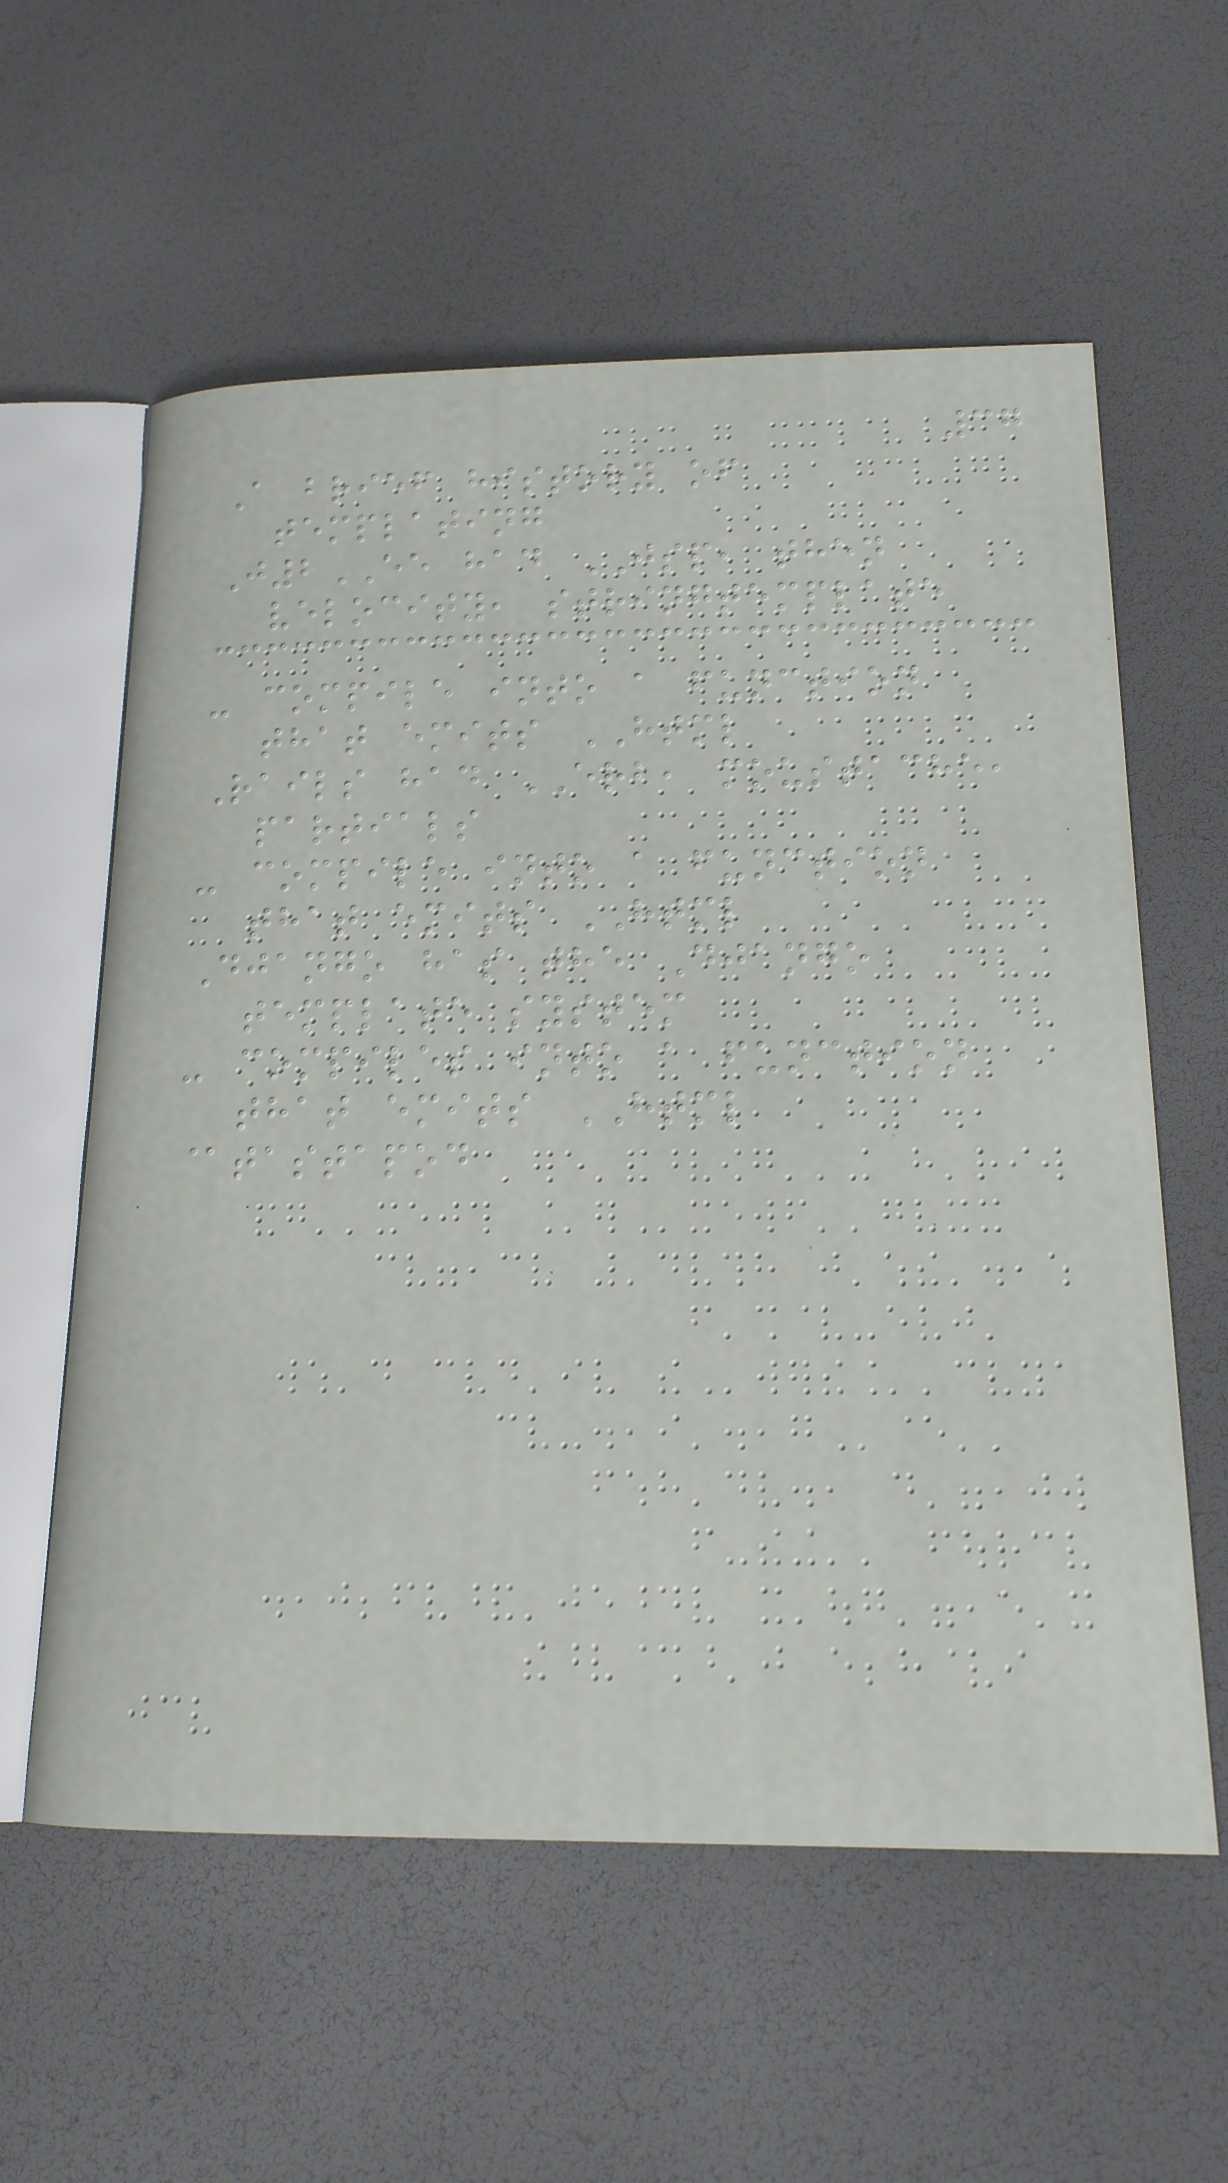37
A brief history of
templating
J2EE had JSP, then
velocity, stringtemplate
- compile into a function
that emits HTML
Rails had ERB, moustache,
partials
- compile into a function
that emits HTML
Django has the Django
template system
- compiles into a function
that emits HTML
@tastapod
